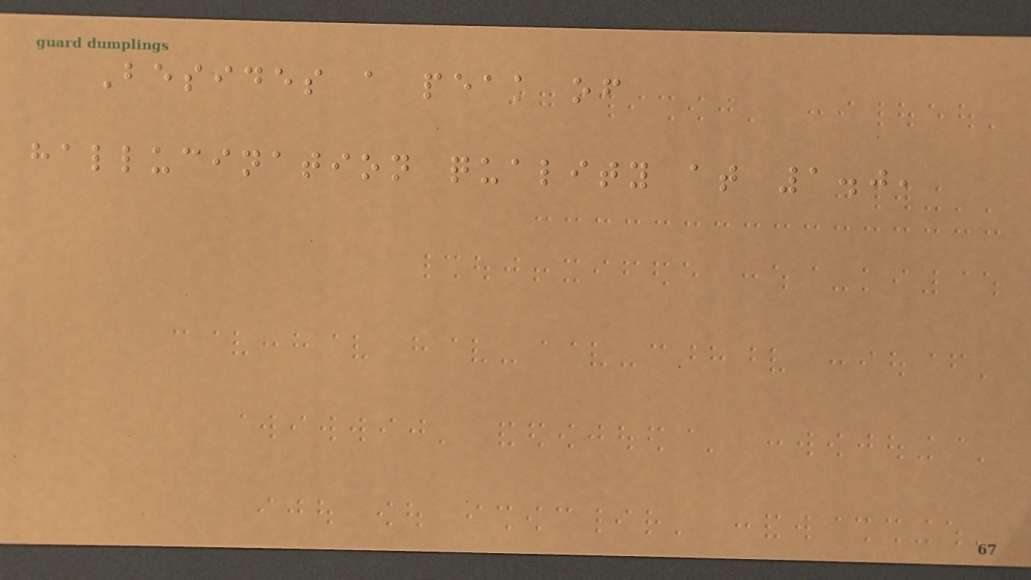Besides a peak of
hallucination quality at 1.0,
